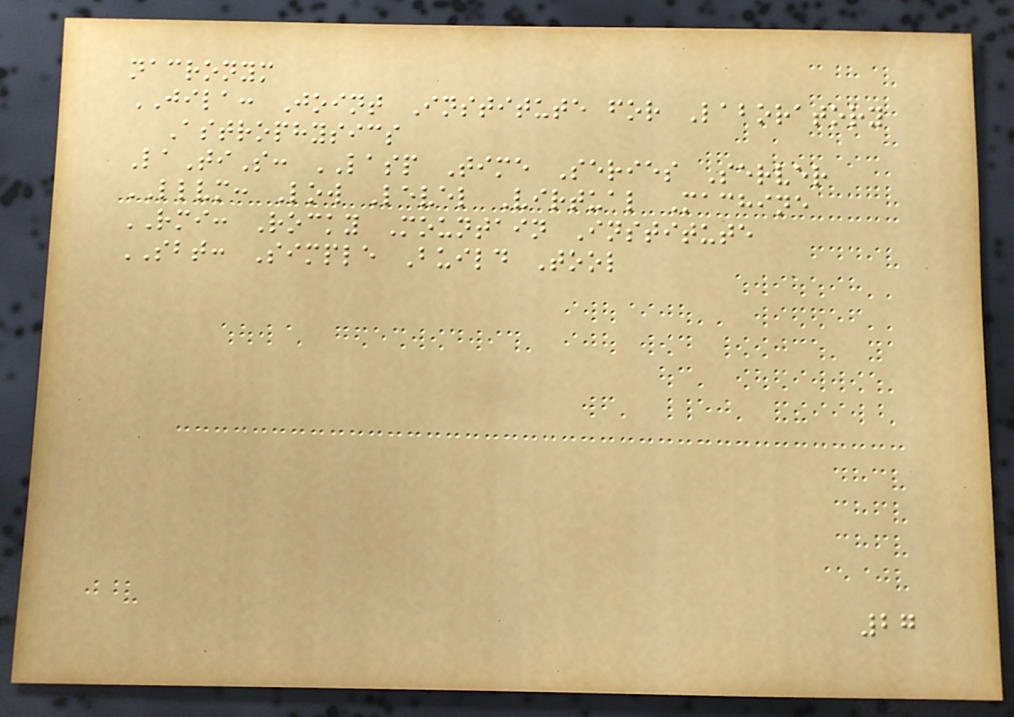nacronym
JILA: Joint Institute for Laboratory
Astrophysics
LaTiS: LASP Time Series Server
LLVM: Low Level Virtual Machine
RMI: Rocky Mountain Institute
SBT: Simple Build Tool
27
